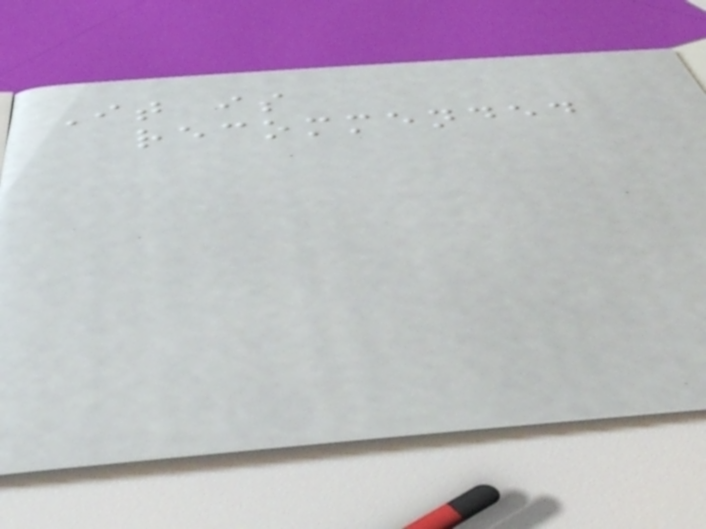It is
recommended
